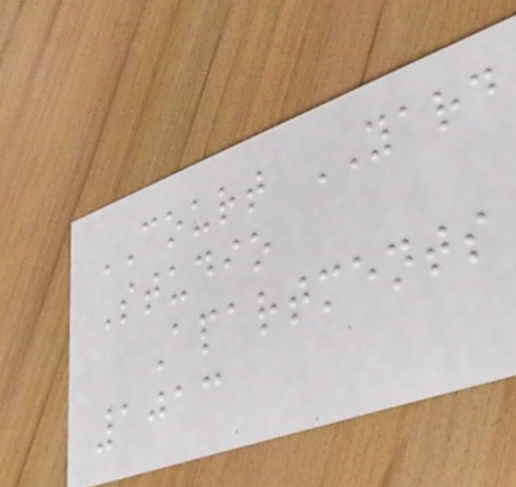COURT YARD
Studio
Apartments
1013
